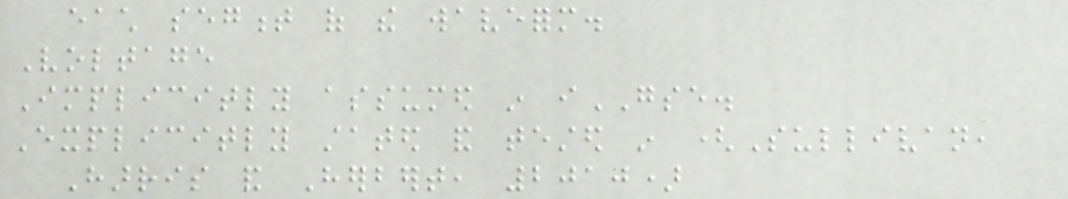each segment of the waveform.
Voltage
Implicitly assumed in iGSE.
Explicitly stated and tested in (Sullivan,
Harris and Herbert, 2010)
